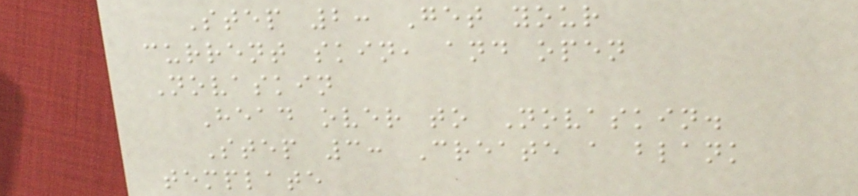Step 2: Get your
current skin, and open
Novaskin
Head over to Novaskin.
Step 3: Create a blank
template
